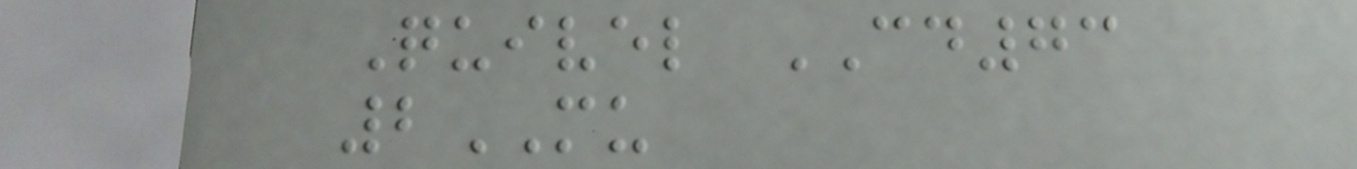Quivel CD73
2MU
